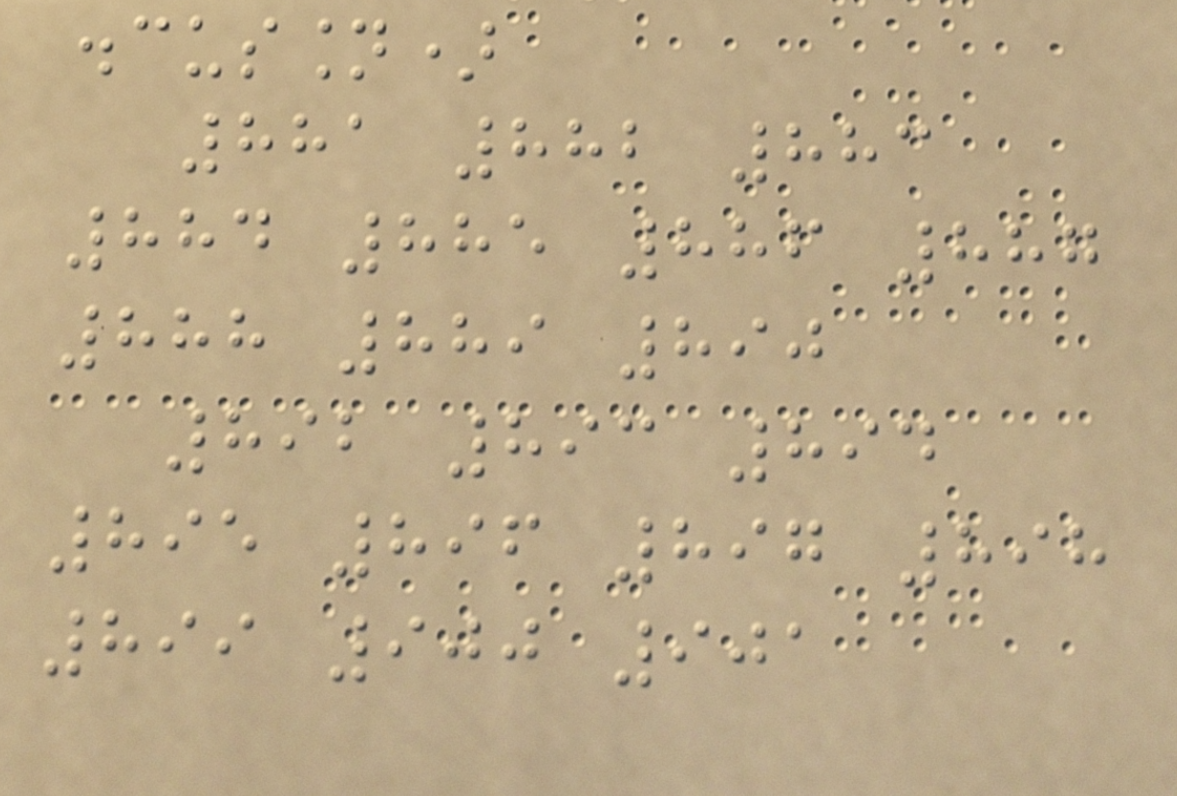discussion)
881 882 883
884 885 886 887
888 889 890
892 893 894
895 896 897 898
899 900 901
